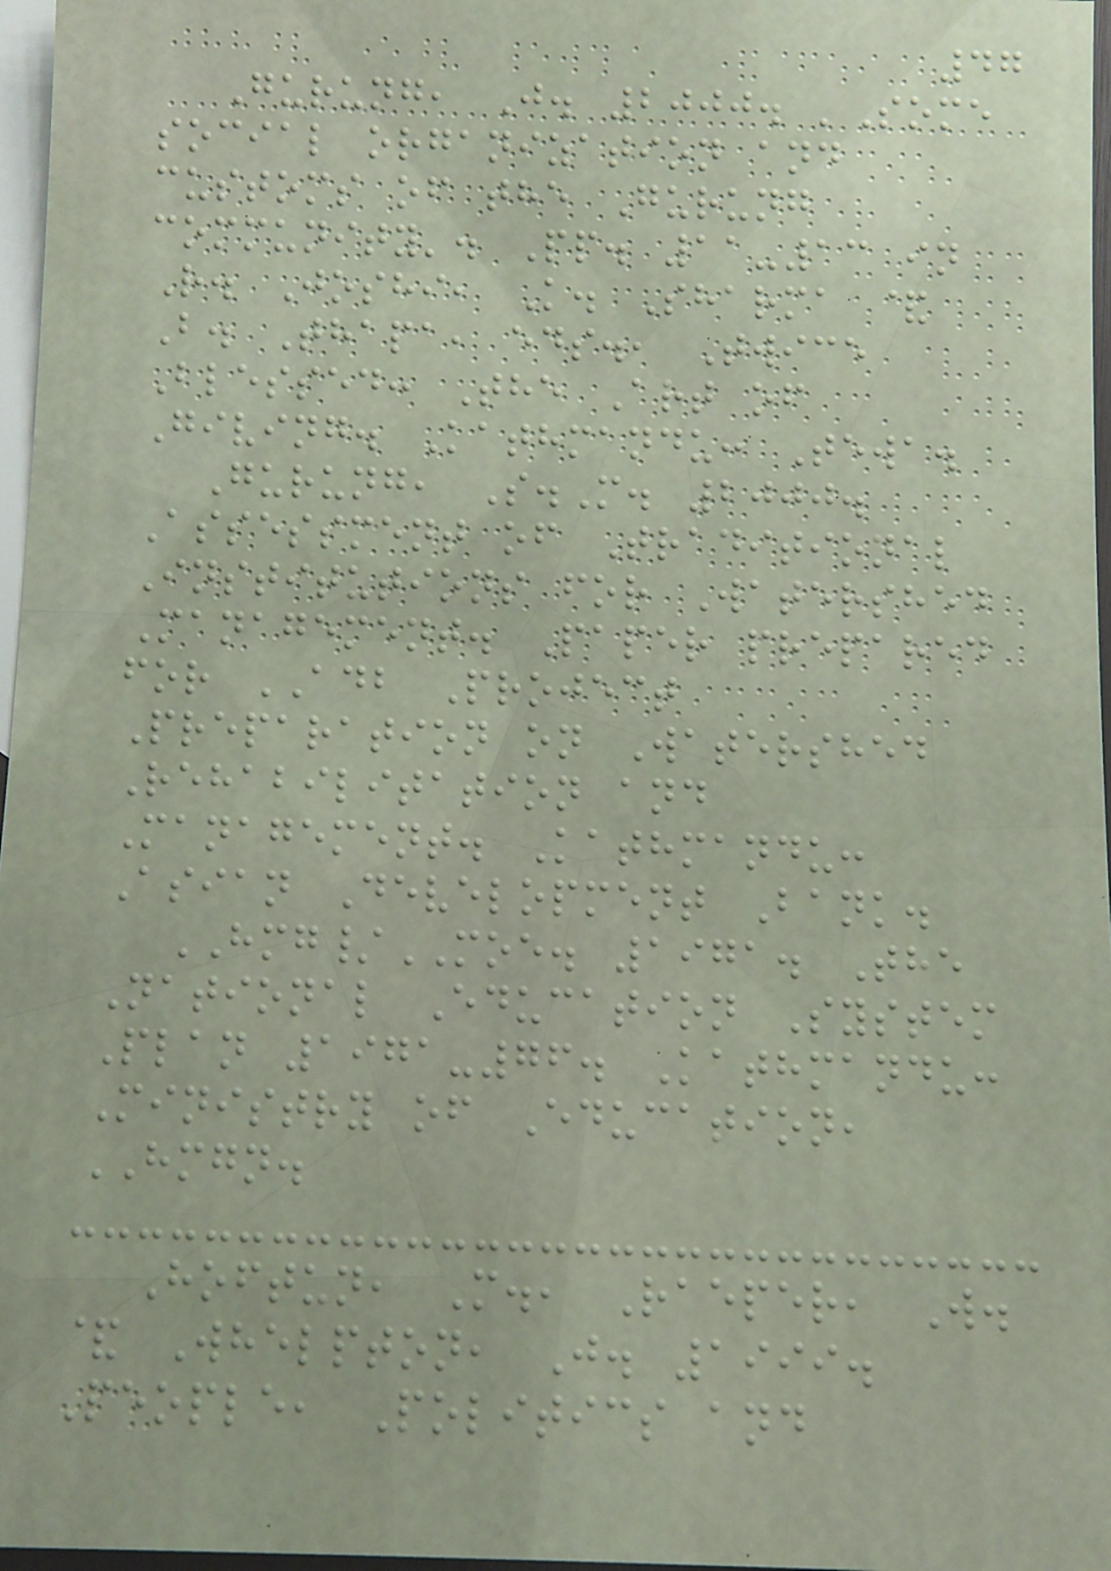47
Gurung, J. 2000. 'Some
social organization and
customs of the Gurung
community'. Pp. 11-13 in
R. Joshi, K. Sharma &
B. Thapa, eds., Twice
Blessed: The Art of
Giving. Kathmandu: Tewa.
Gurung, S.M. 2000.
Assessment of Traditional
Institutions for Watershed
Management. Paper prepared
for ADB Project
Preparation on Watershed
Rehabilitation and
Management. Kathmandu:
Asian Development Bank.
HMG/MOE. 1971. The
National Education System
Plan 1971-76. Kathmandu:
Ministry of Education,
HMGN.
Hoftun, M., Raeper, W.
& Whelpton, J. 1999.
People, Politics and
